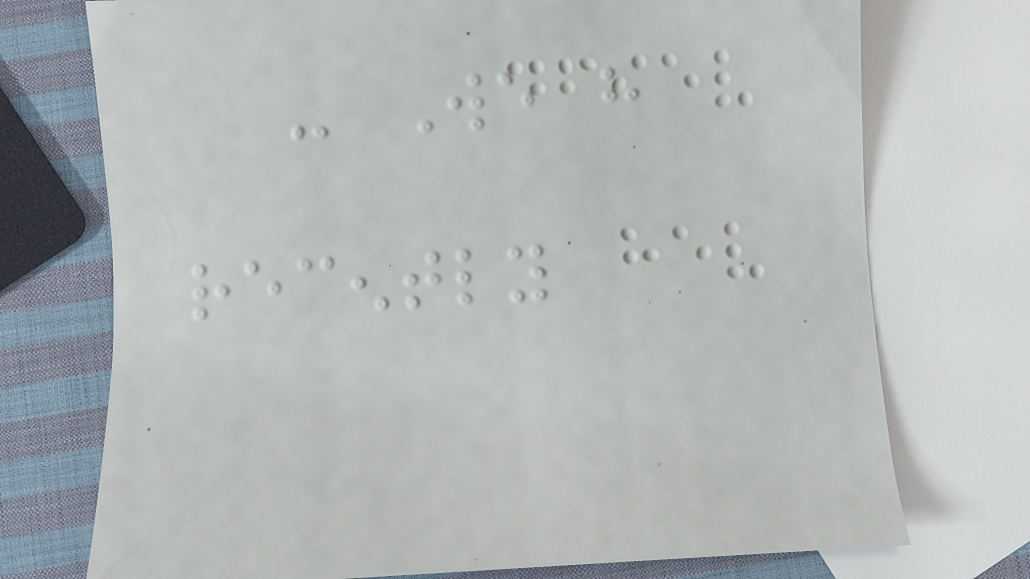- We have
recently
